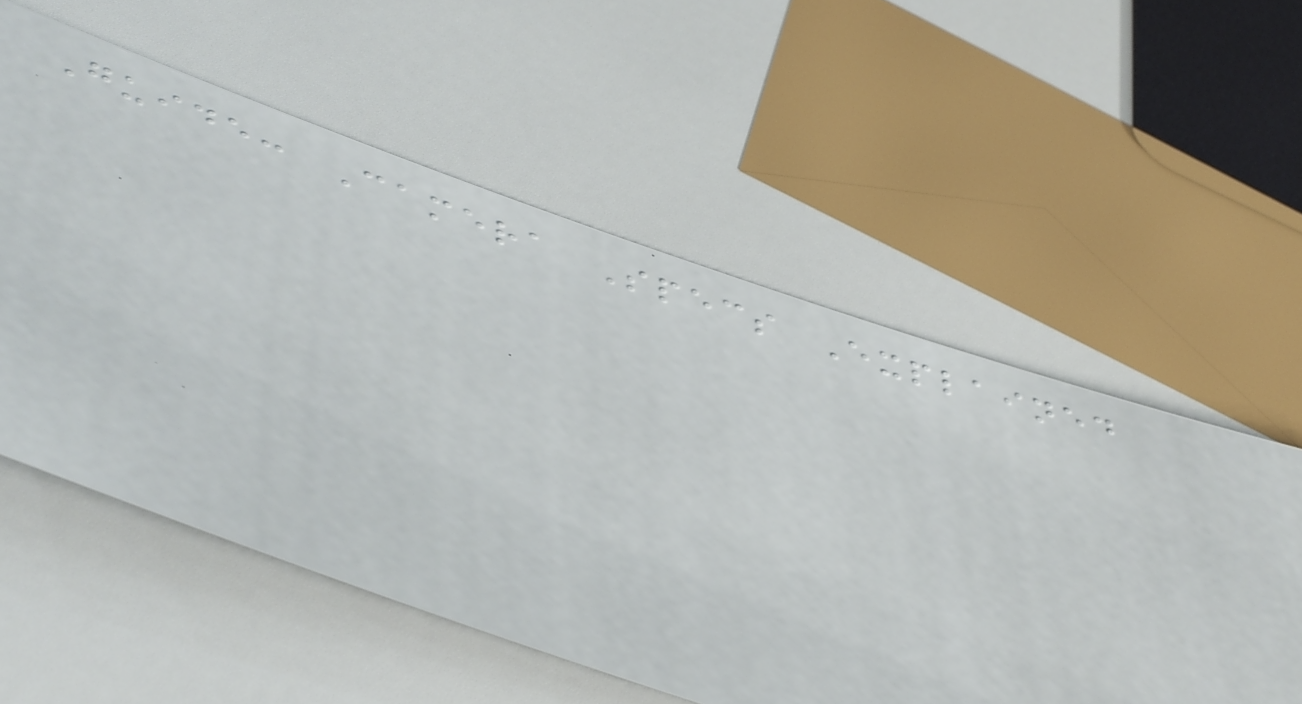Guide: Camera Specs Explained
